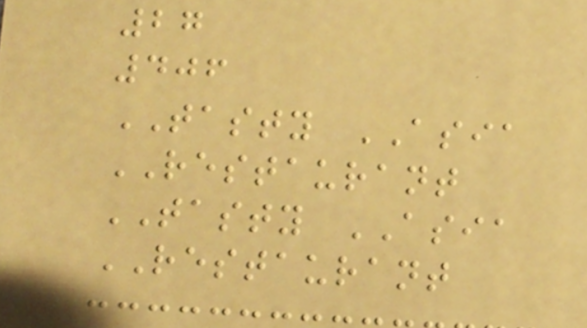27
406
TASTY ASIA
RESTAURANT
TASTY ASIA
RESTAURANT
